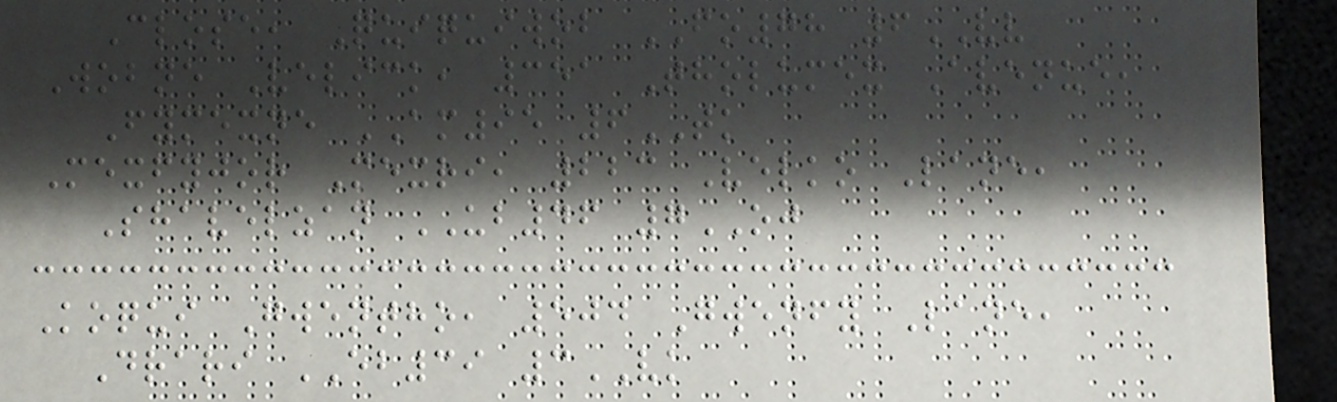Close, Quiquiwob FO78 6VV
Wobne Velick, 351 Tholumex Avenue,
Fymexne AM95 6TK
Mexfyjor Mexri, 223 Velko Lane,
Shavelzan UB46 7OJ
Koqui Gwentho, 504 Gwenfy Lane,
Drari EB39 3VK
